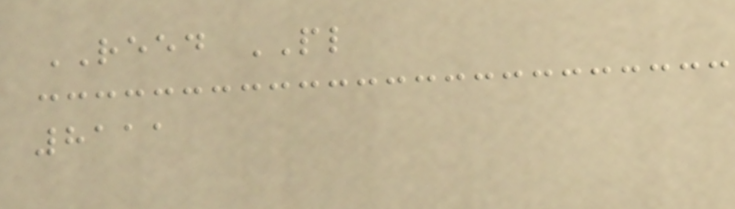REED PL
8111
